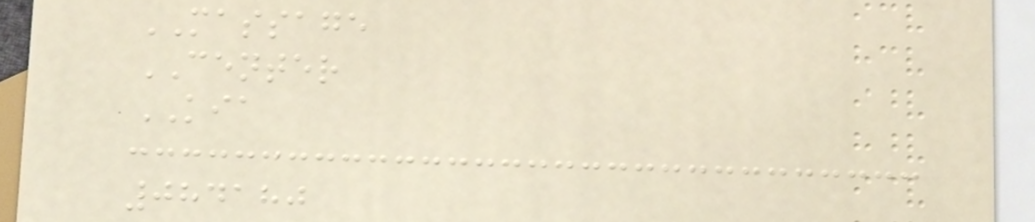MASSAGE
CENTER
KIA
084180
